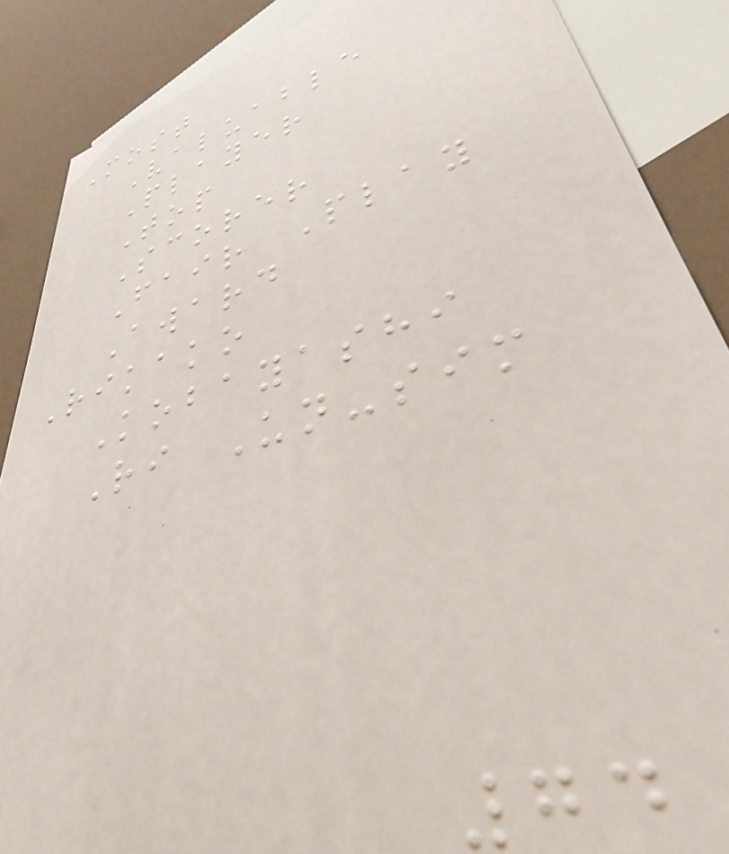Most
Valuable
Player
Top
Scorer
Fair Play
Award
Rikako
Kobayashi
Ri Un-sim
74
